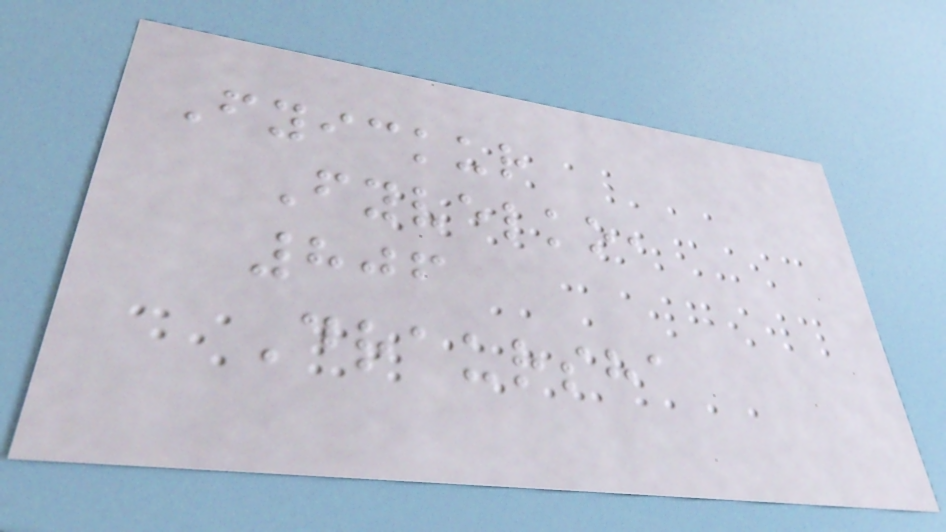Fyickur
Fyvelko,
806
Draursha
